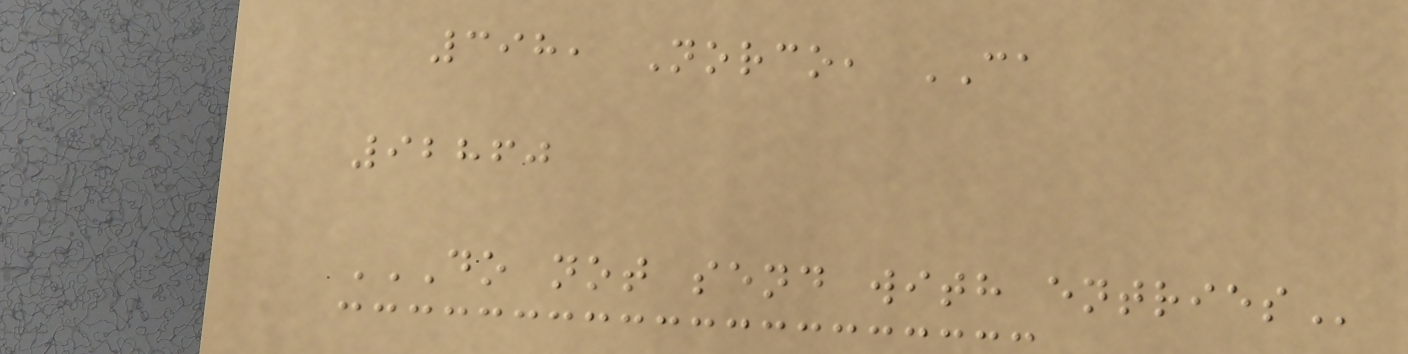398, Norco, CA
92860
DO NOT SEND WITH ENTRIES
